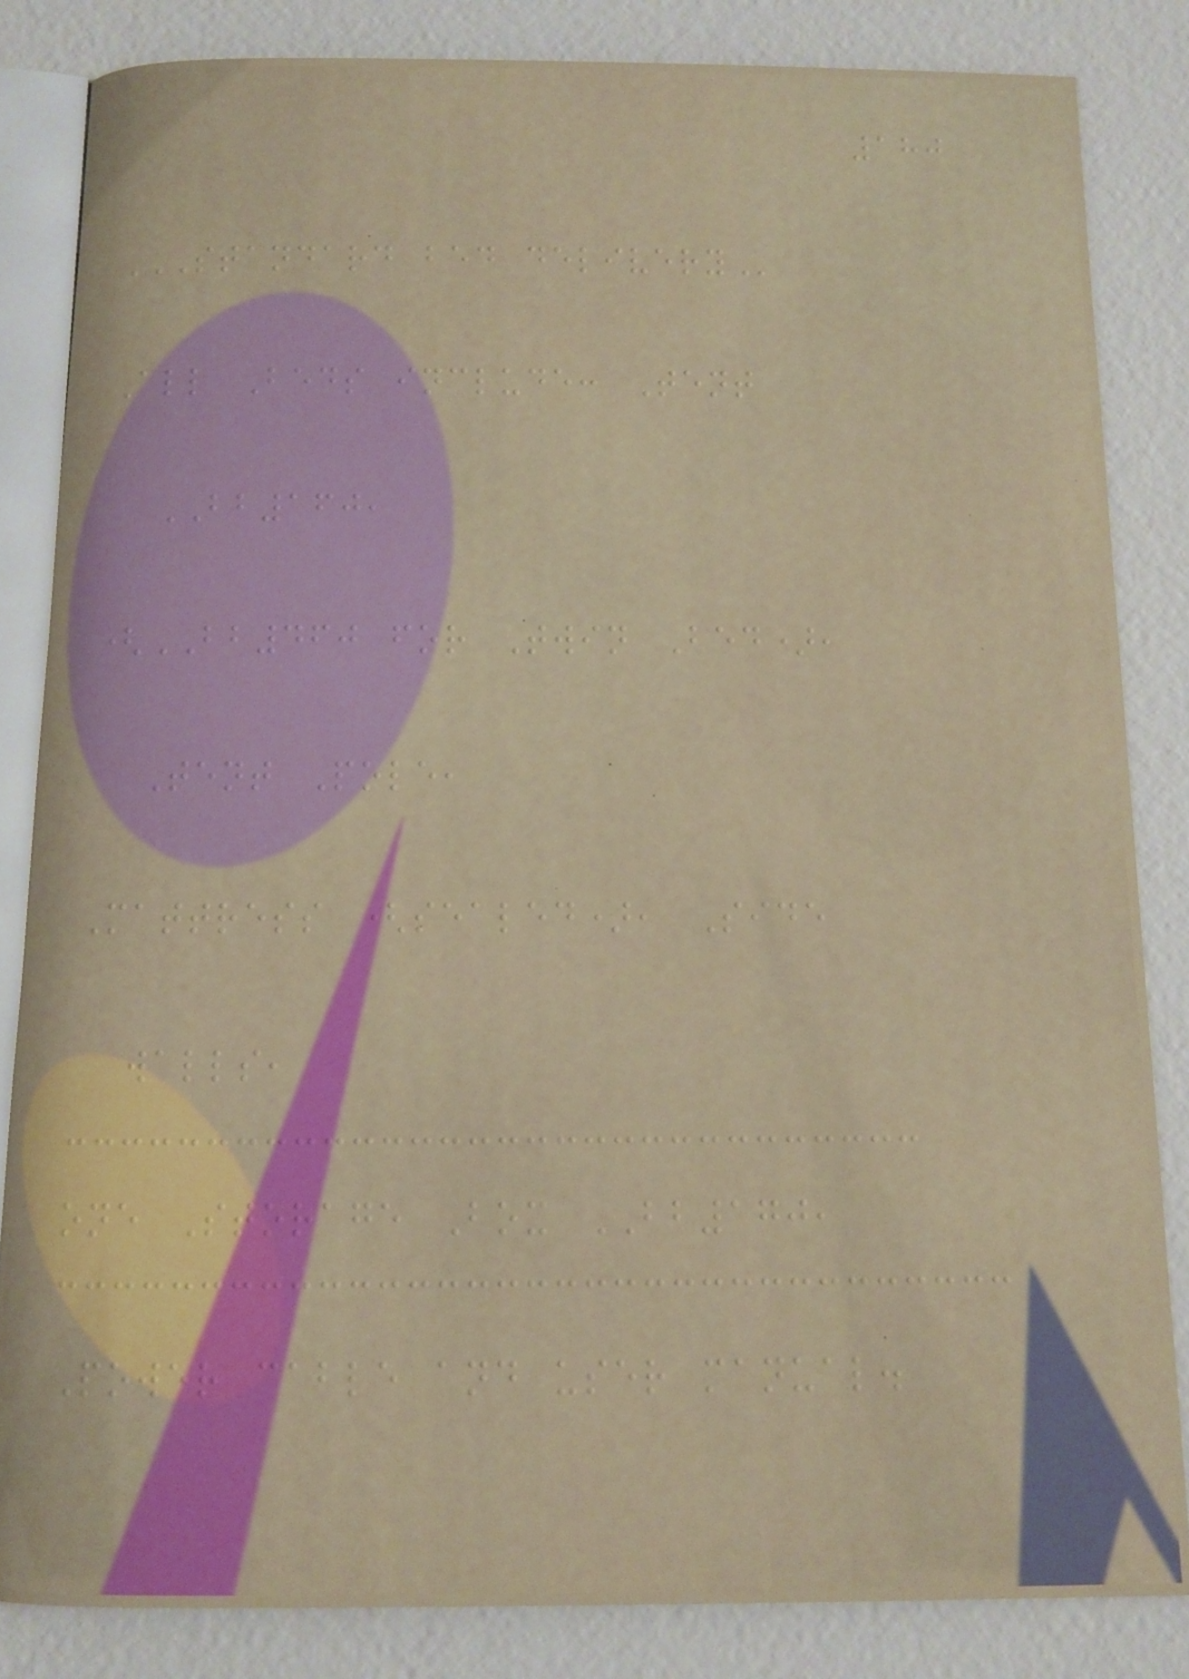180
STANDARD BED DELIVERY
All Beds include: Tent
BB160,
(BB460 for Twin Bed),
Tent Pole,
Mattress (sealed), Side
walls,
one Storage Box BB170,
Power cable and user manual.
